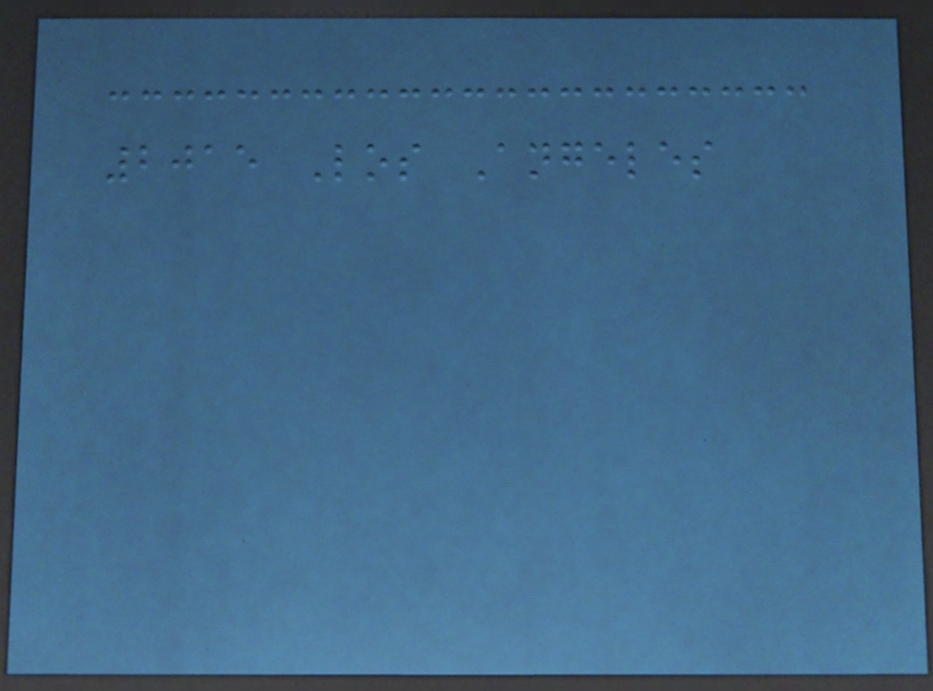2015 Los Angeles
